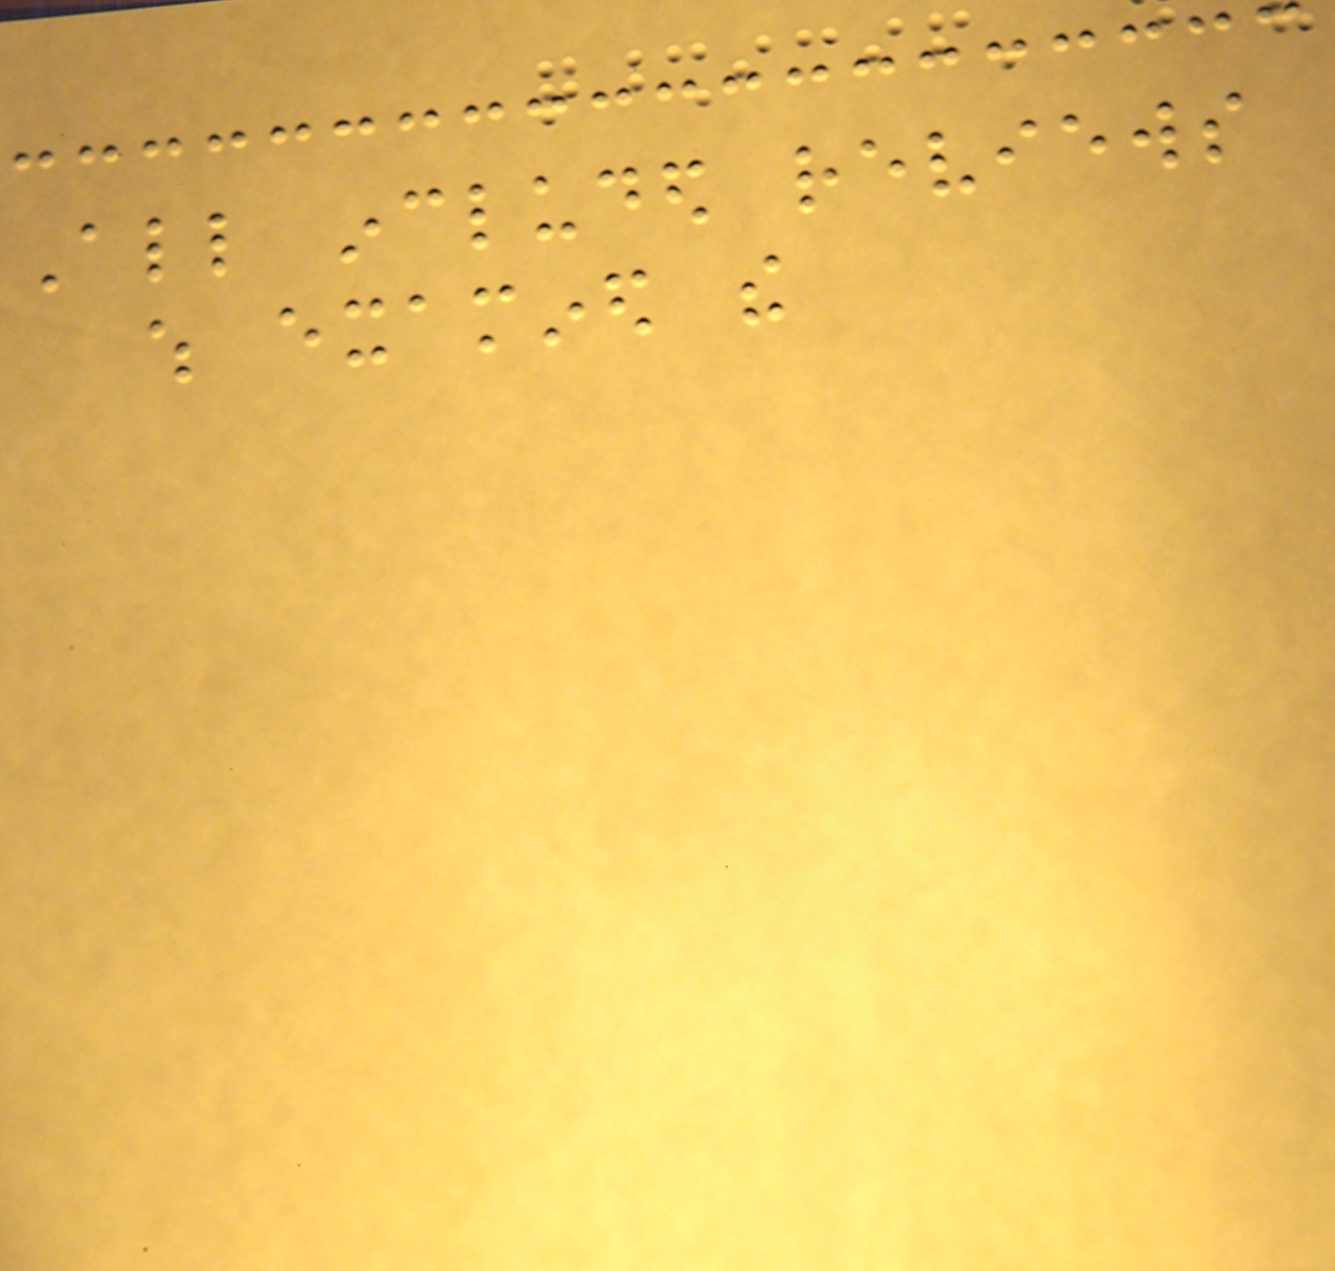All included reviews
which examined the
